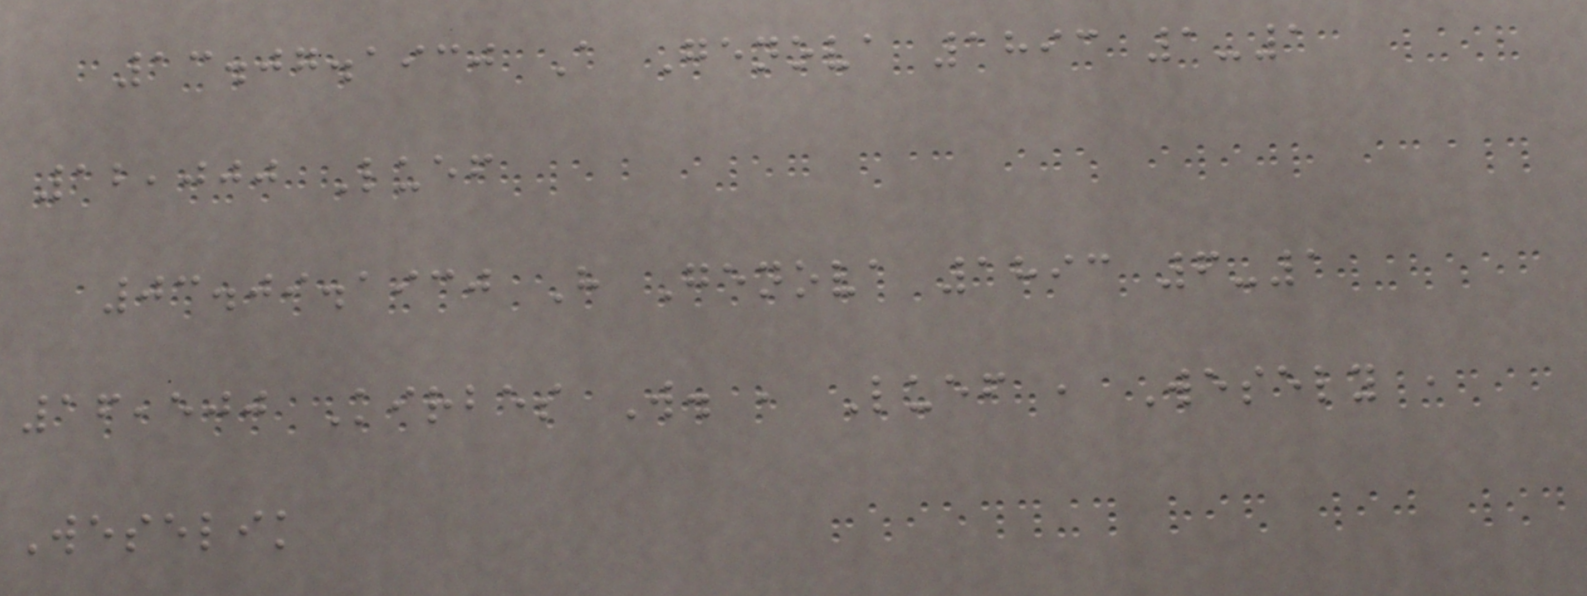13.07.1930 A Genova 1893 1-1
12,000 Luef
03.09.1930 H Genova 1893 6-1
16,500 Kirbes W. , Luef , Wesely ,
Weselik
